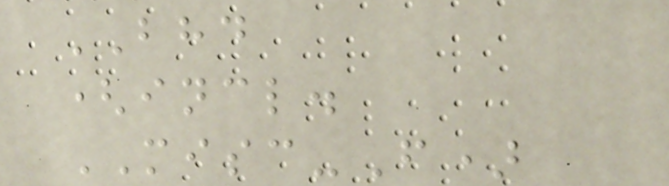BHD
(incl.
MISC-F)
